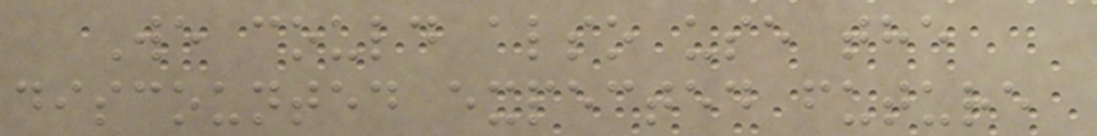We could also use the
discounted expected future
